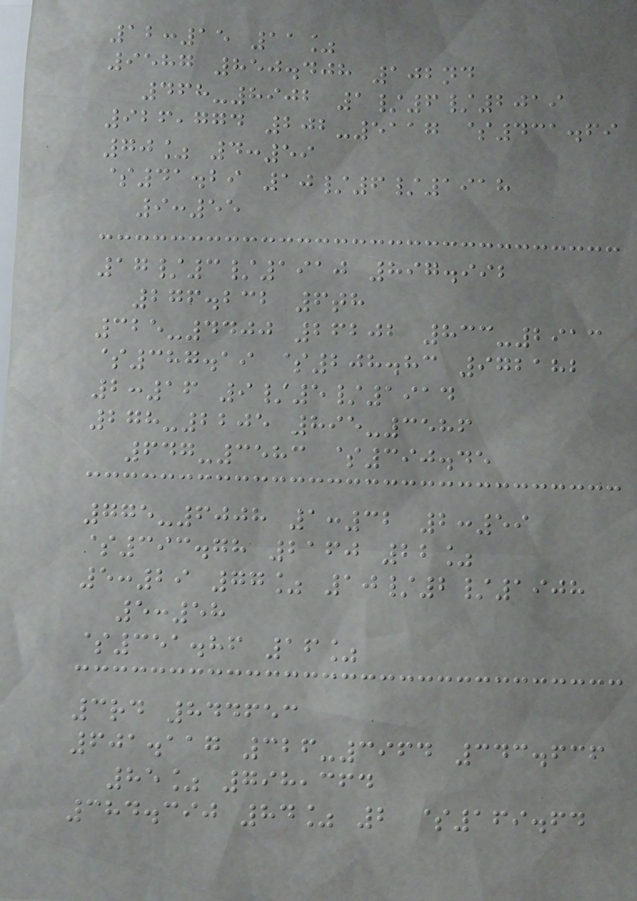12:15 11%
9587 850.408 102nd
468-8902 1/6/2019
926,774 202-5117 $431.69
70% 4:59
$41.29 10/6/1918
9:55
17/3/1910 897.992
276.232 6th
325-4400 26202 833-2913
$387.19 $208.83 972182
2:16 9/5/1914
278-2205 895-3586
647-3583 $390.45
775-6008 1:32 2:59
$393.78 2160 22%
5:29 77% 10/2/1908
5:58
$351.86 16%
3rd 844653
601.117 326-3964 343.636
85% 798,364
384.390 84% 2 $169.64
